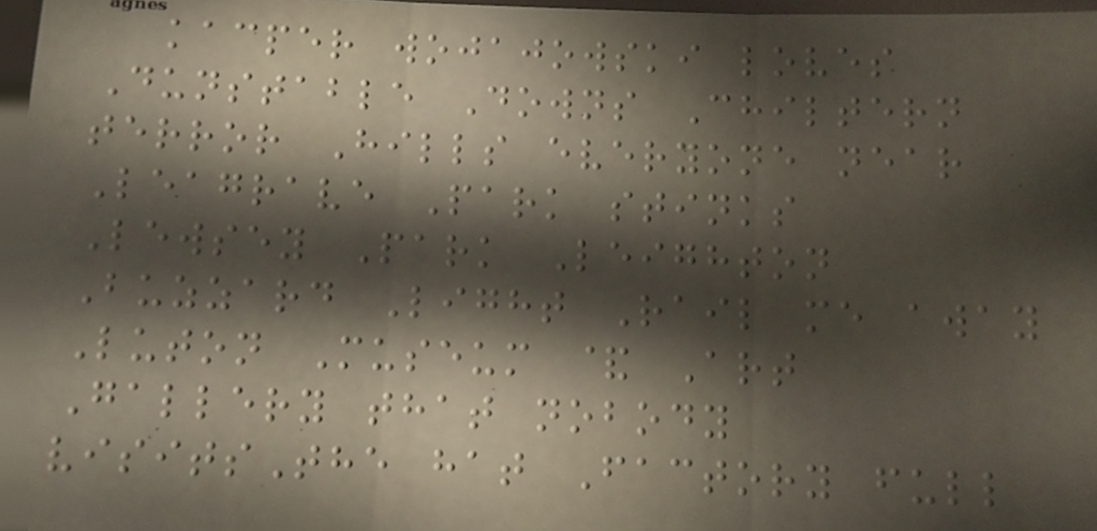kacper wojajowski loves
Dunstable Downs Chiltern
terror Hills everyone near
Leagrave Park stinks
Lewsey Park Leighton
Buzzard Light Rail me away
Luton Museum & Art
Gallery that nobody
visitsThe hat Factory full
